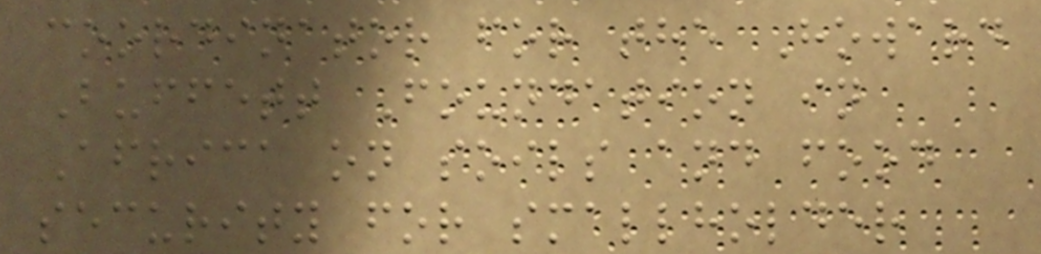coordinator for the Howard
Buffett Foundation in
Africa on soils and food
security for smallholder
